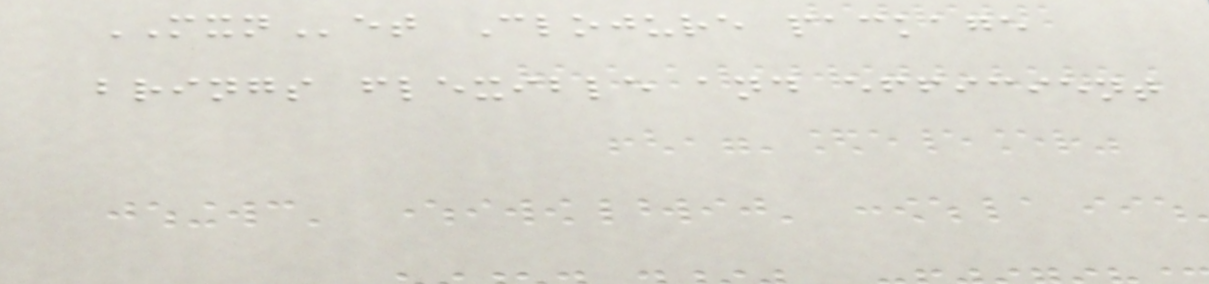MXNet Clojure package
brings flexible and efficient
